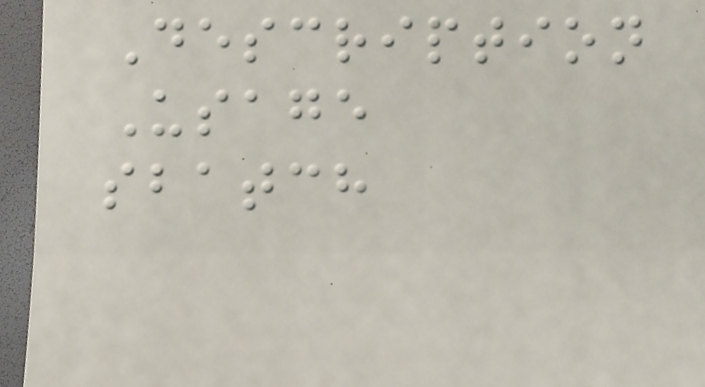Description
Usage
sbatch
